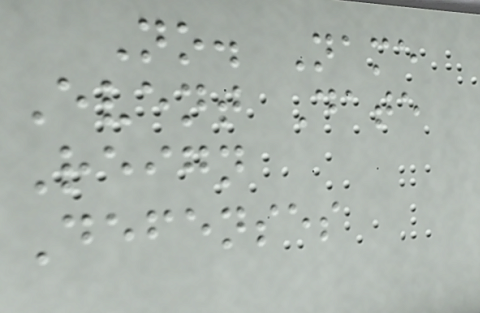No. Name
Event Date
Reign
Defenses
